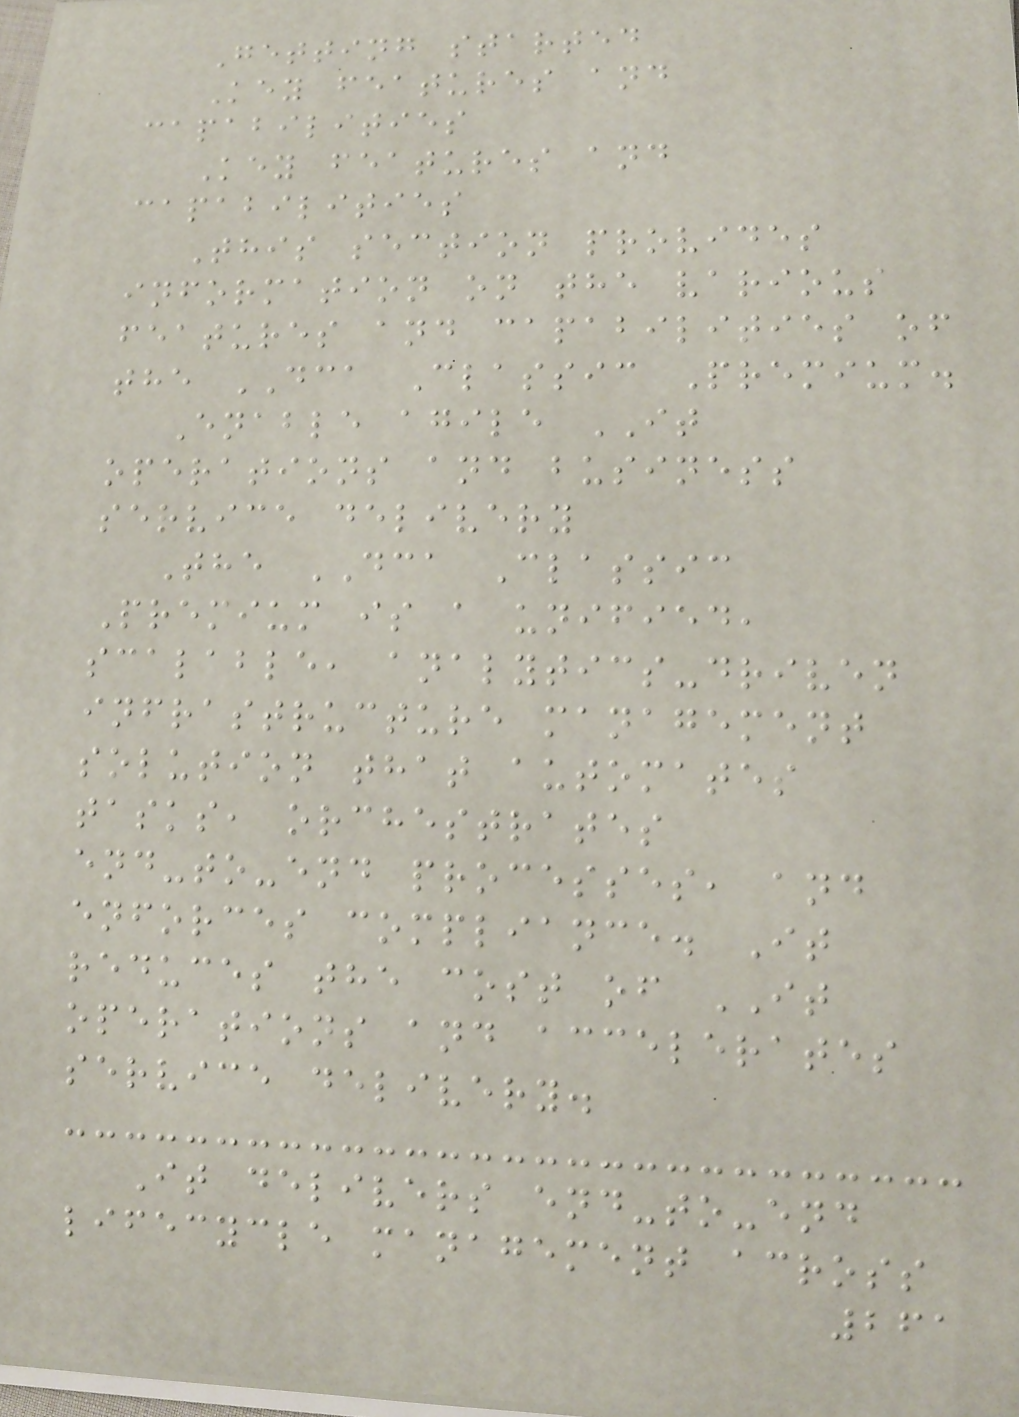Getting started
Key features and
capabilities
Key features and
capabilities
This section provides
information on the various
features and capabilities of
the DCA Classic Premium.
Enable agile IT
operations and business
service delivery
The DCA Classic
Premium is a unified,
scalable, analytics-driven
infrastructure management
solution that automates
tasks, orchestrates
end-to-end processes, and
enforces compliance. It
reduces the cost of IT
operations and accelerates
service delivery.
It delivers end-to-end
lifecycle management across
261
